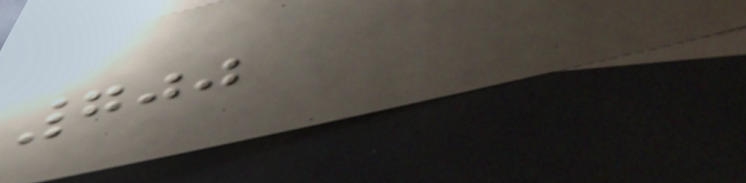700
